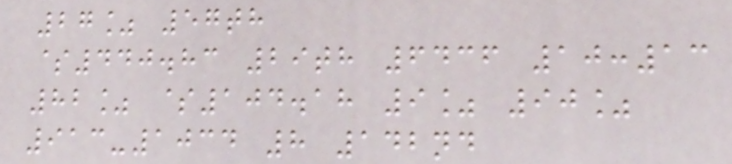27% 57th
$440.83 29th 6436 10:13
82% $104.18 9% 90%
913-1034 8 142nd
